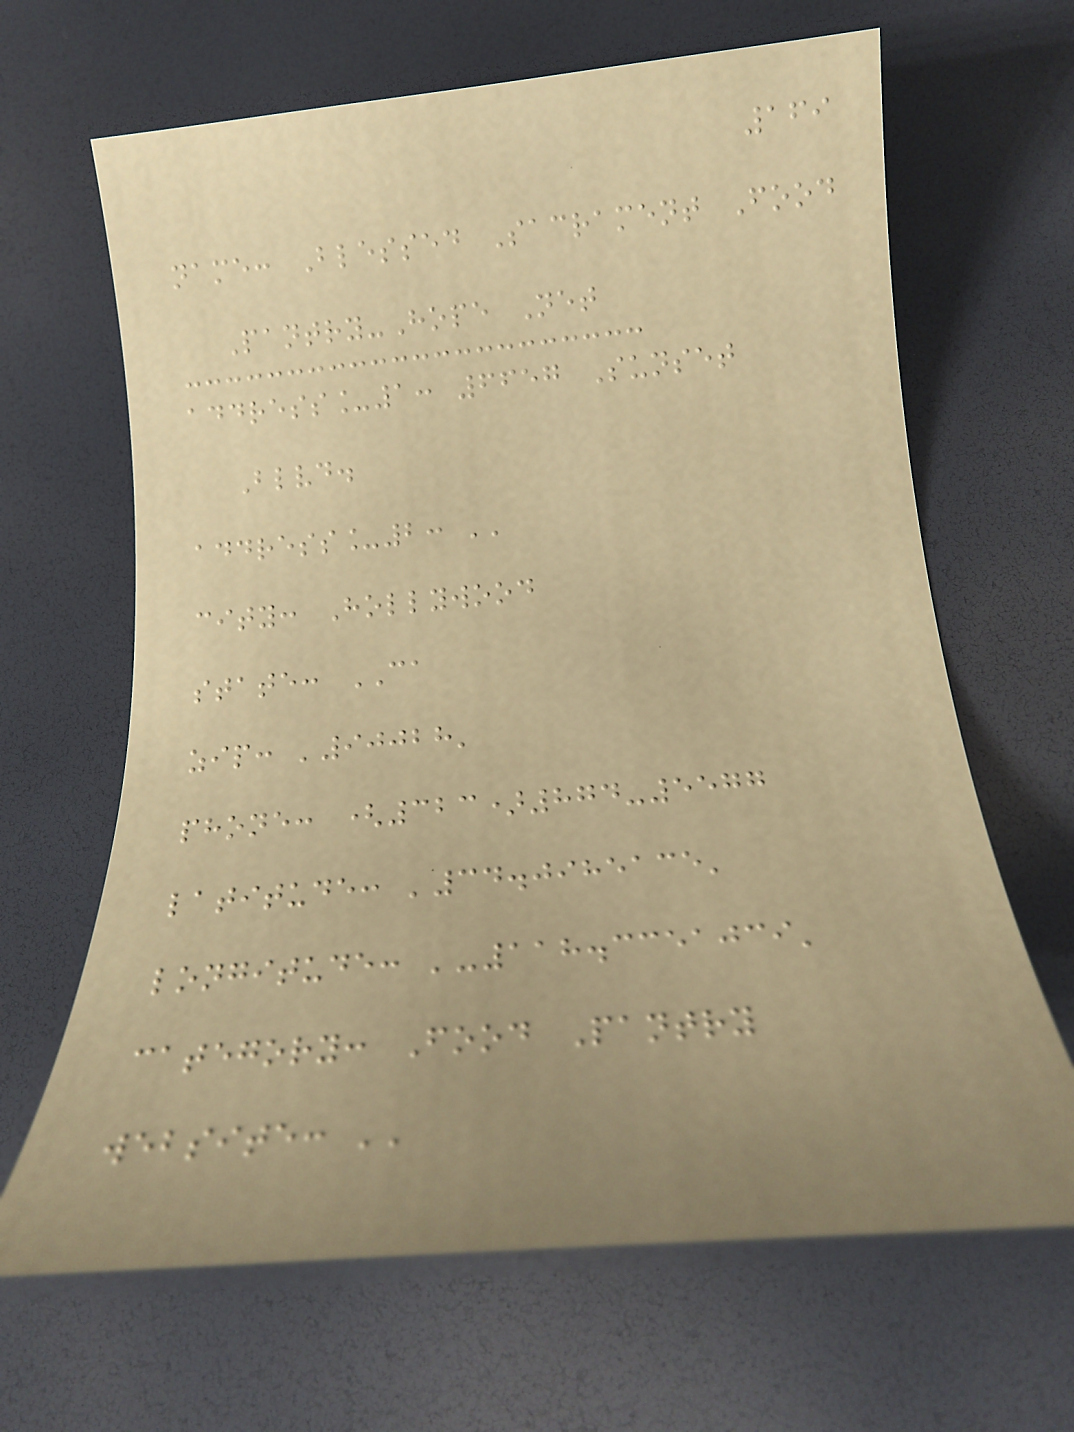169
name: Blessed Sacrament Food
Pantry-Hope Net
address_1: 6657 Sunset
Blvd.
address_2: ''
city: Hollywood
state: CA
zip: '90028'
phone: (323)874-5577
latitude: '34.0985135'
longitude: '-118.3351039'
category: Food Pantry
website: ''
